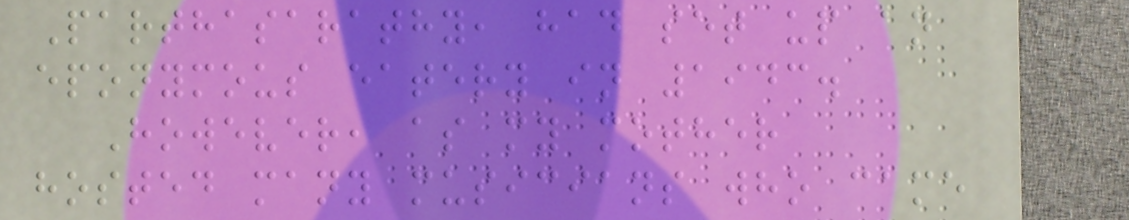Parthasarathy, had set up an
eponymous eatery in 1943.
However, as my mother
hosted many musicians who came
